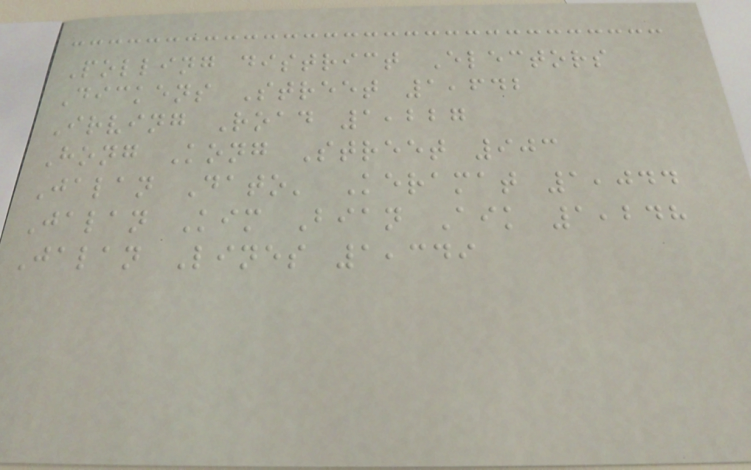Polling district Electors
Dickens Street 1,642
Irving Road 1,227
Hong Kong Street 903
Jalan Dato' Keramat 1,044
Jalan Kim Bian Aik 1,248
Jalan Lines 1,349
